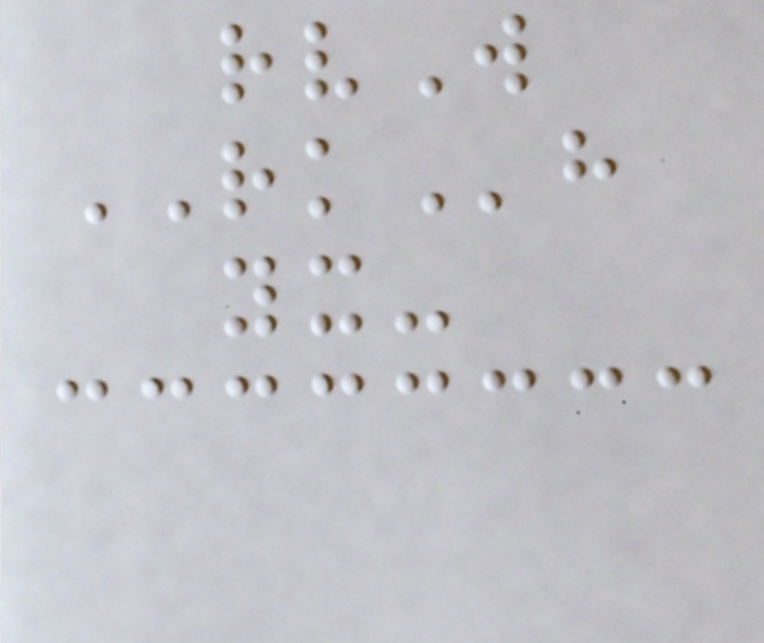rvW
RKh
yx-
